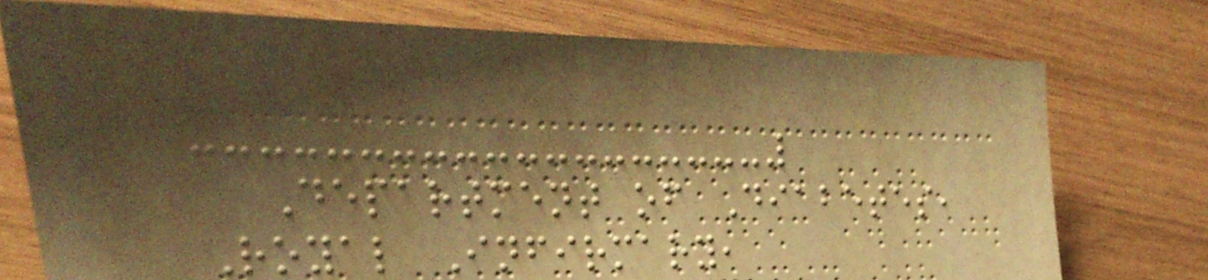Department of Diabetes,
Royal Infirmary,
